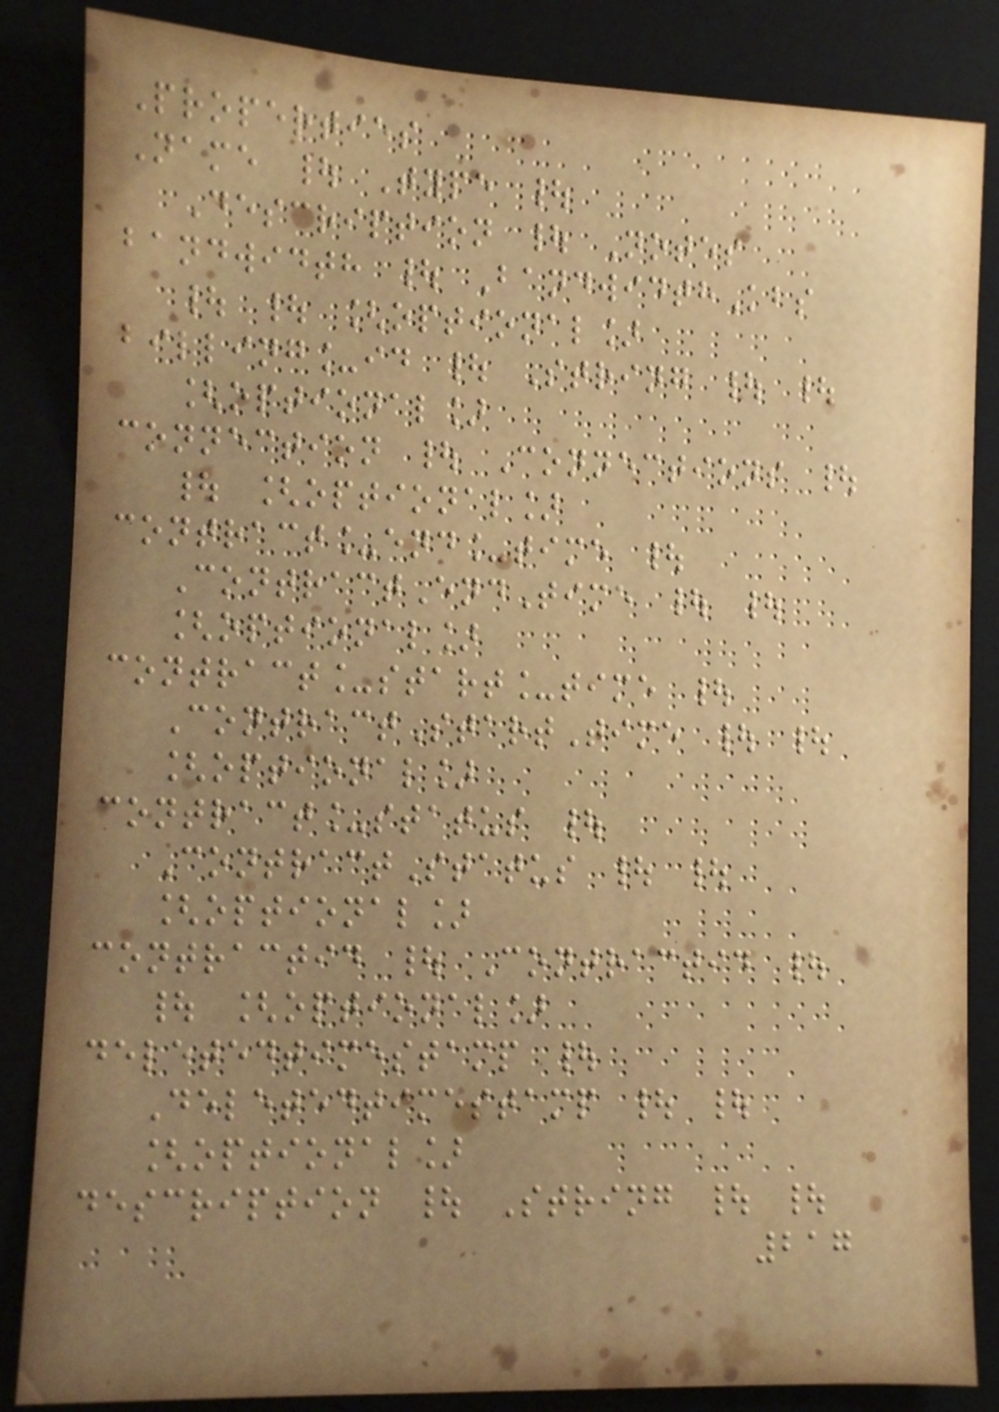Properties
Name | Type |
Description | Notes
bandwidth | BandwidthKbs
| | [optional]
billing_id | String | |
[optional]
connection | Connections |
| [optional]
contract_end_time |
ContractEndTime | |
[optional]
contract_start_time |
ContractStartTime | |
[optional]
contract_status |
ContractStatus | |
[optional]
contractid | Contractid |
| [optional]
deletedtimestamp |
Deletedtimestamp | |
[optional]
description | String | |
217
